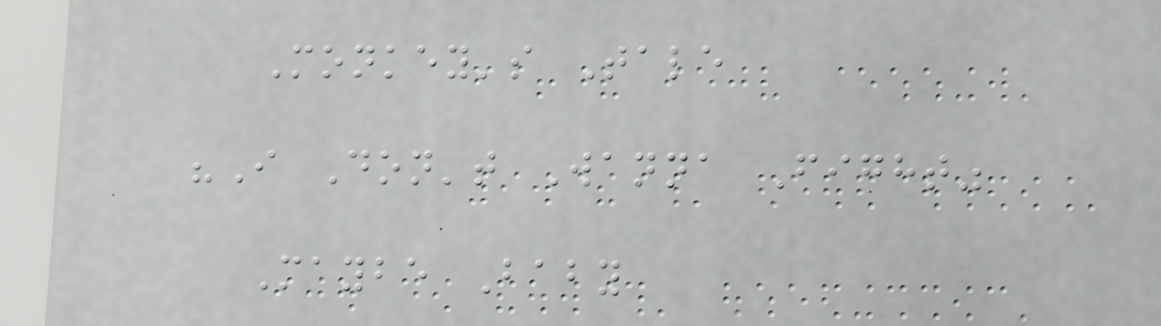Monkey's Tale
"I Don't Wanna Fight"
Maybe Baby
